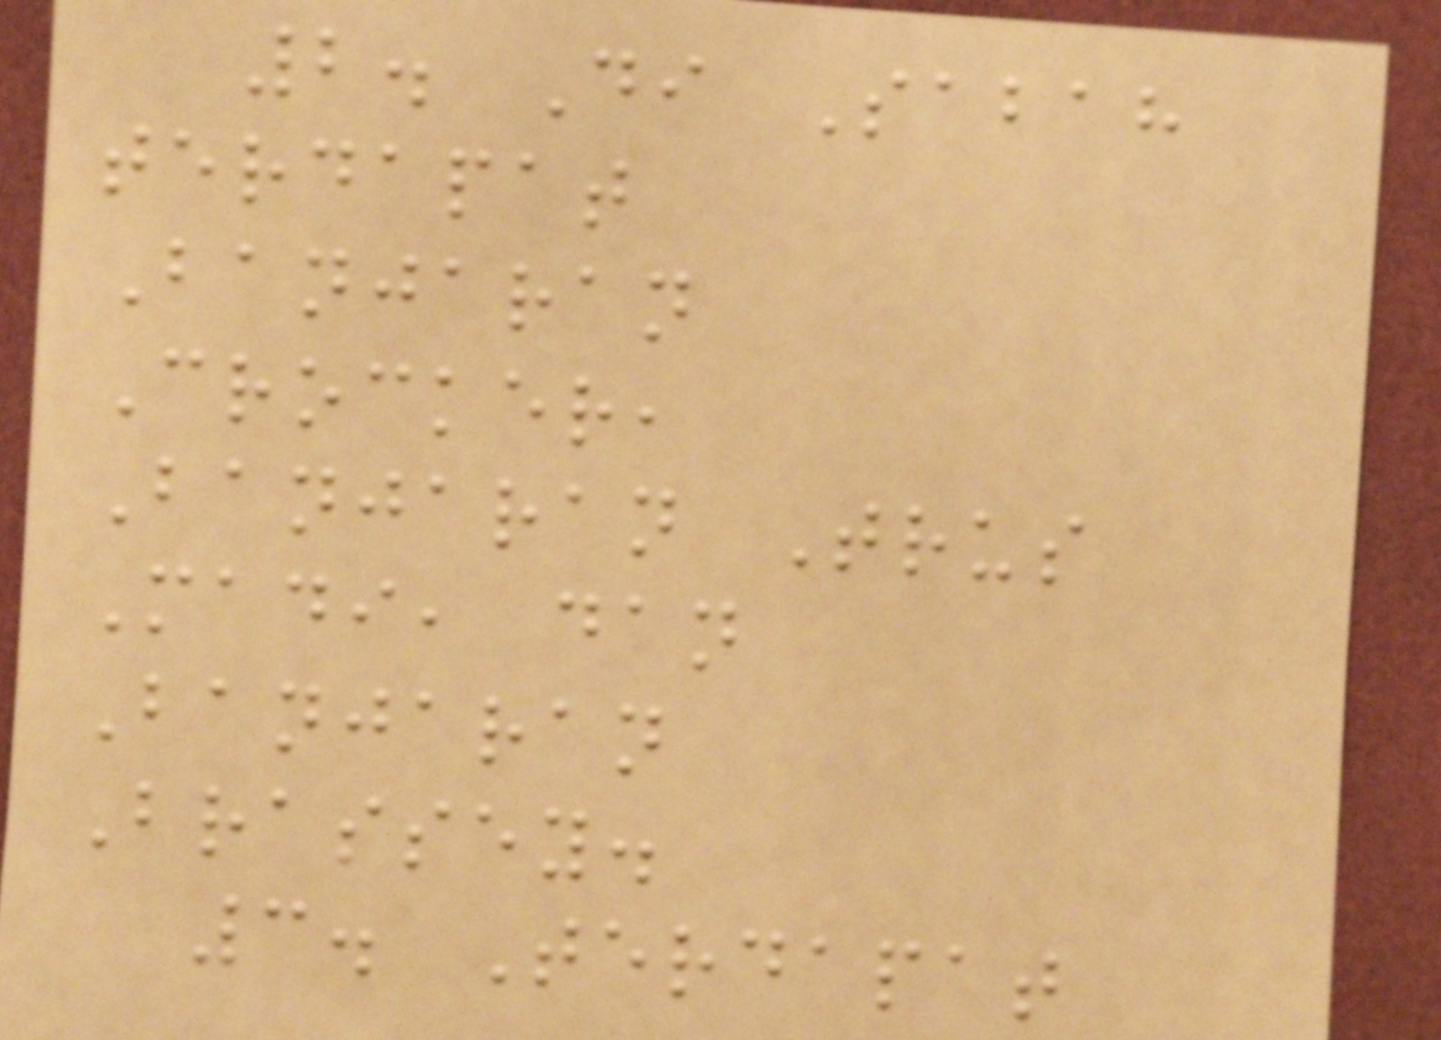2. Di Sabah
terdapat
Banjaran
Crocker,
Banjaran Trus
Madi, dan
Banjaran
Brassey.
3. Terdapat
